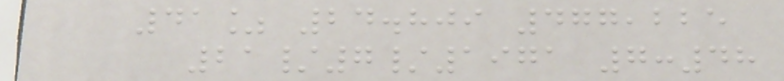41% 24.809 477,225
21/7/1971 7:48
